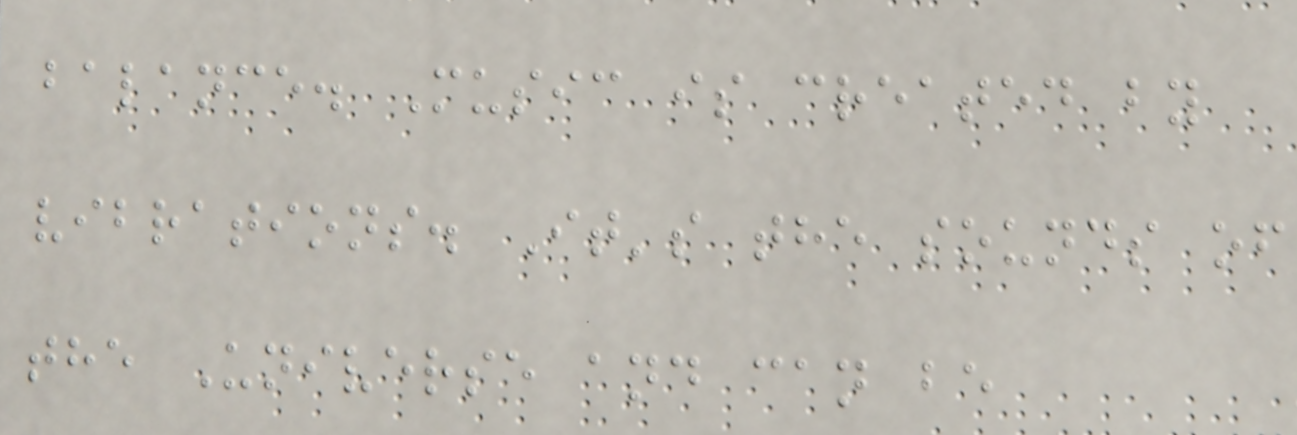balance. Music is created by
vibrations. It's the sounds of
the Universe and can be
